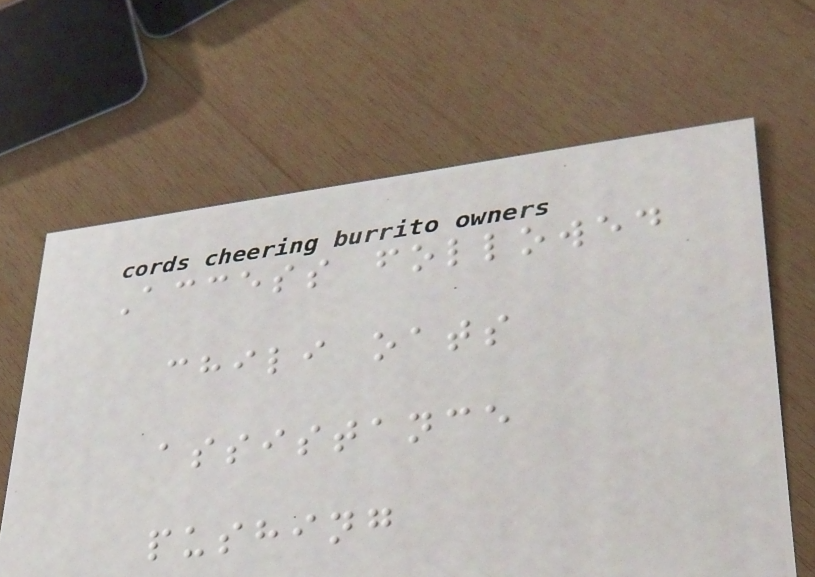Access followed
chili oats
assistance
pushing
